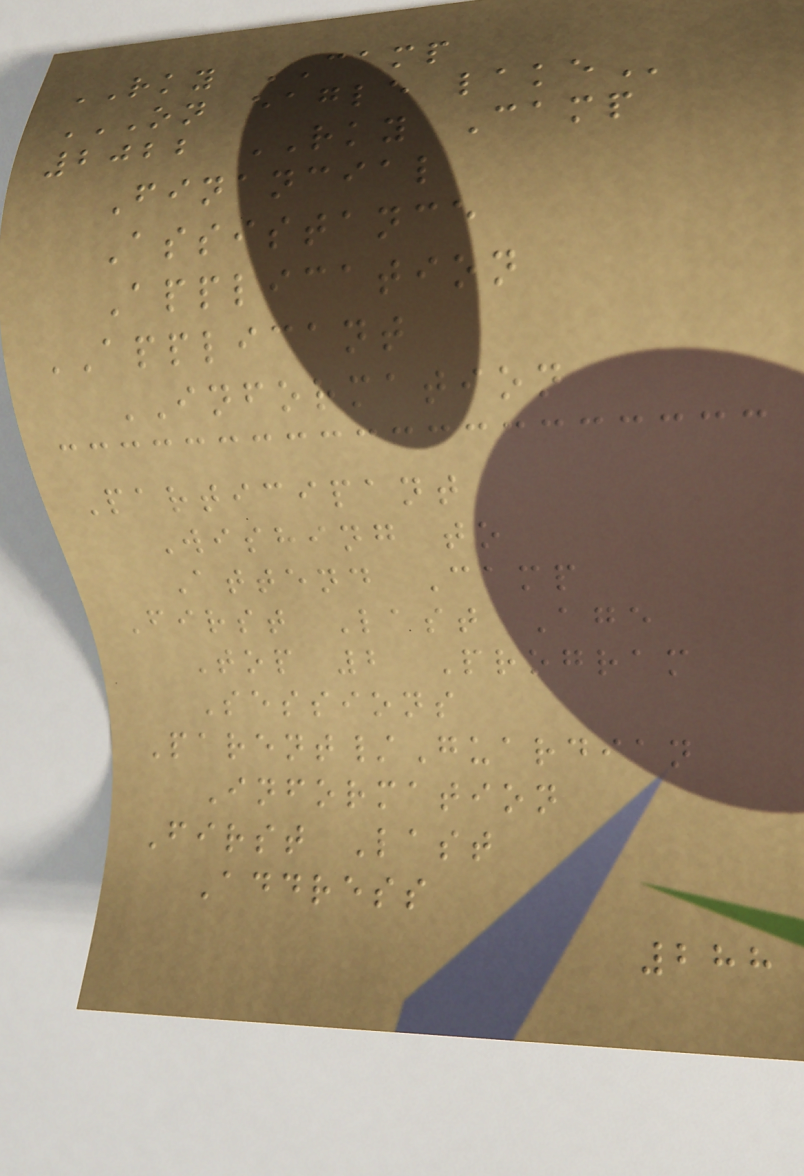RKY CAMP
ON EAGLE LAKE
2022 RKY Camp
Financial
Assistance
Application
APPLICANT
INFORMATION
Participant
Wishing to
Attend Camp
First Last Age
Top 2 Program
Sessions
Parent/Guardian
Information
First Last
Address
288
